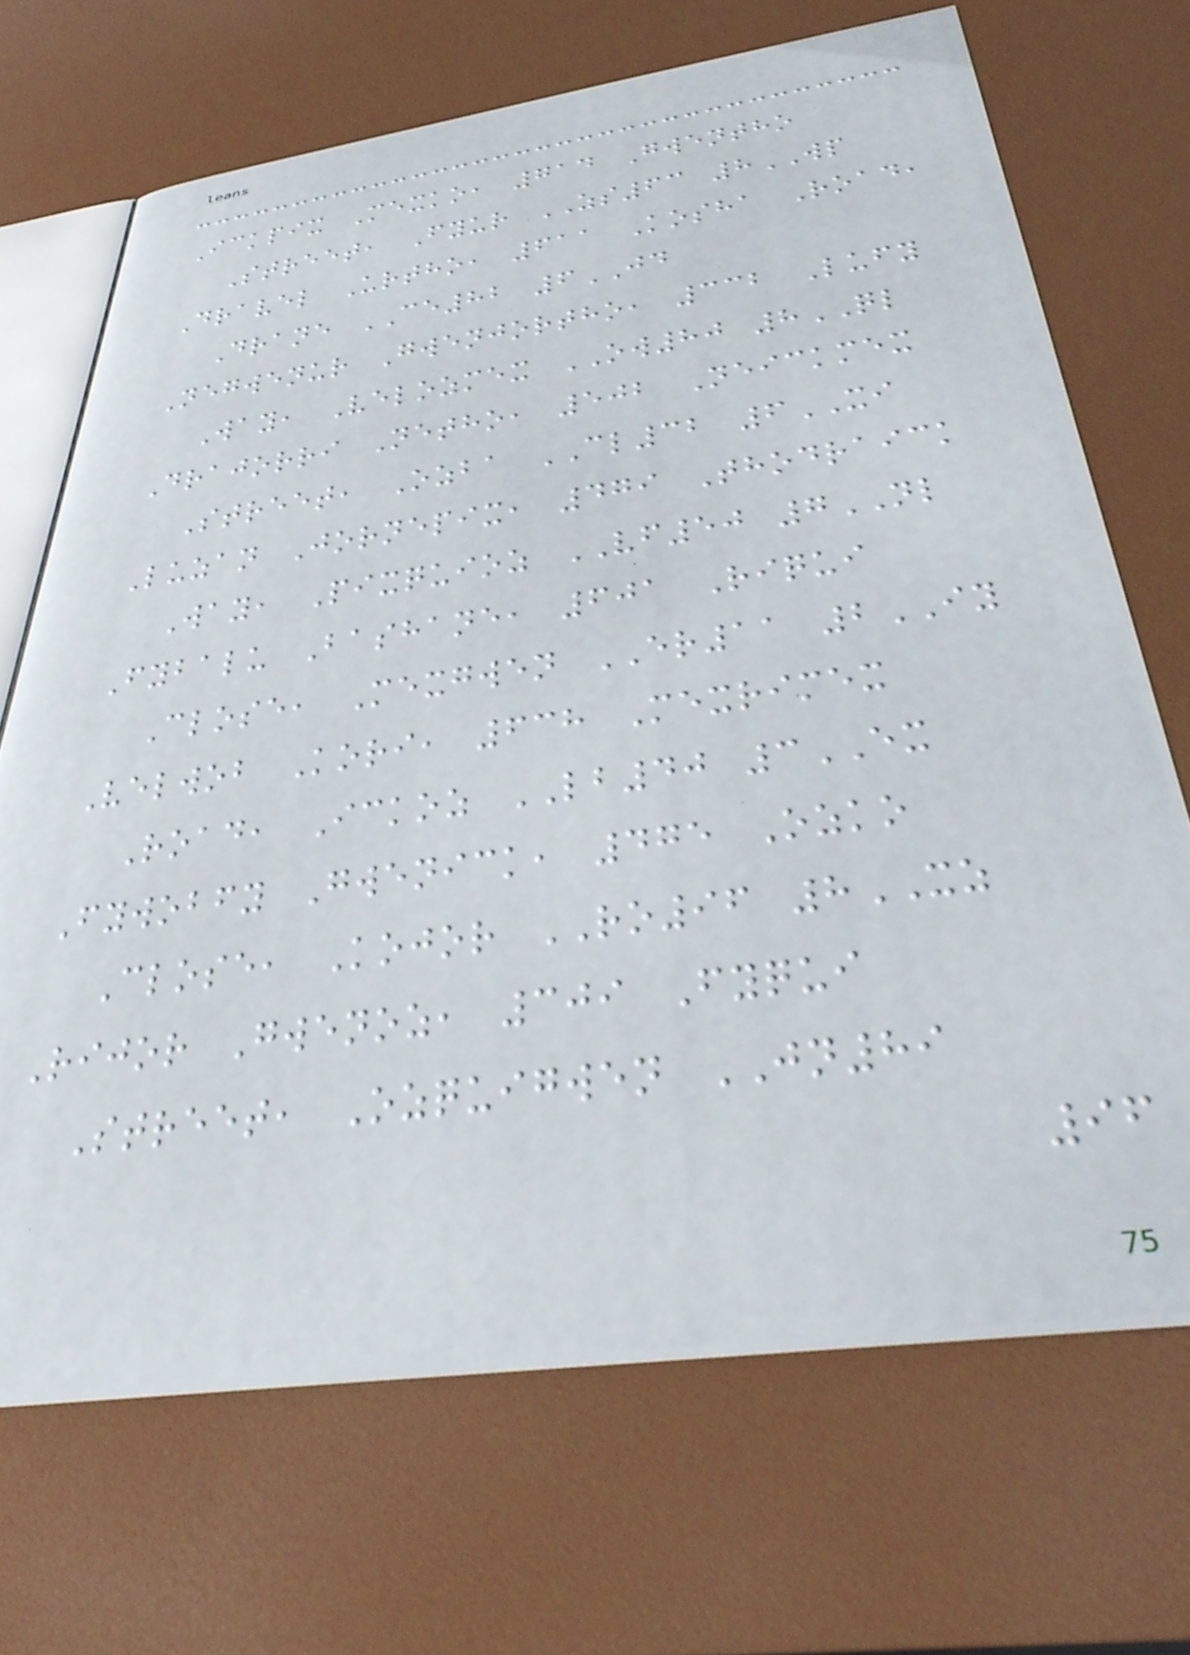Ickpix Mexko, 714 Gwentho
Street, Fyur ZS63 8WP
Dravel Urtho, 611 Kosha Road,
Drane CE82 6JD
Negwenur Gwenjortho, 332 Lufy
Way, Velozmex OW80 8QL
Drajorri Netho, 502 Neickmex
Street, Ozba CL32 6XI
Luzan Jornepix, 479 Thodraick
Way, Pixquioz VF50 7NL
Fybalu Bashane, 601 Riqui
Close, Mexgwen ER11 2IY
Velwob Kori, 638 Mexrimex
Road, Ickoz LB40 3EX
Fywobfy Gwenick, 475 Ozko
Close, Kojor RO96 8XZ
Rijor Gwenoz, 309 Fyqui
Street, Ozquigwen JN89
96
